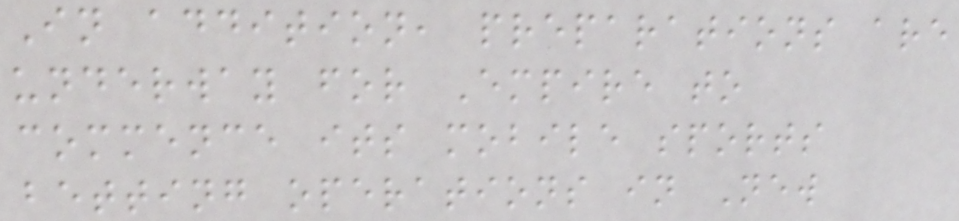In addition, preparations are
underway for Empire to
commence its mobile sports
betting operations in New
